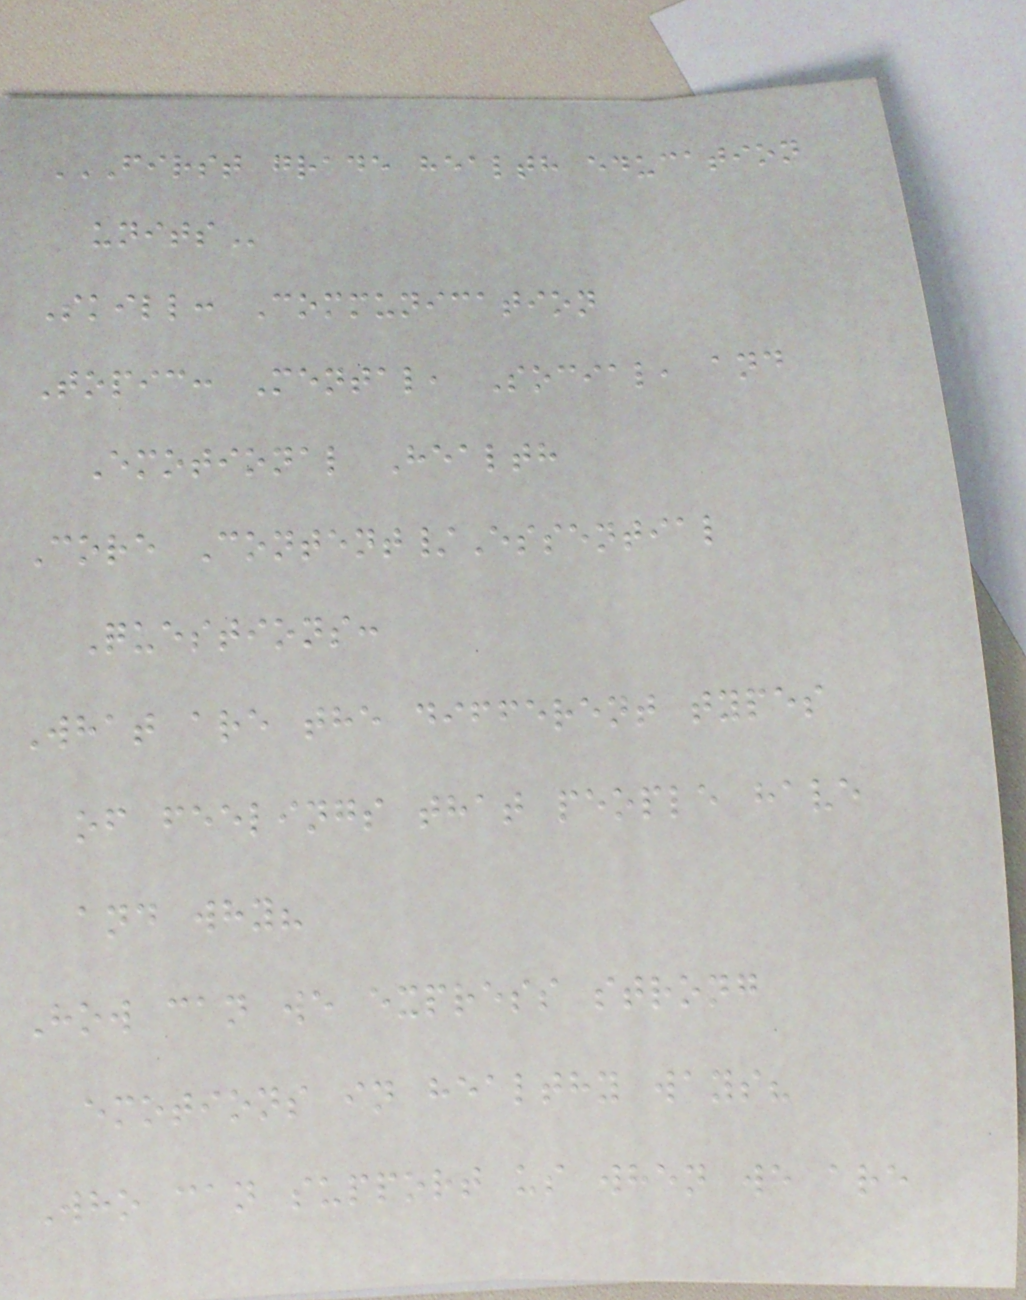FIRST GRADE HEALTH EDUCATION
UNITS
Skill: Communication
Topic: Mental, Social, and
Emotional Health
Core Content/Essential
Questions:
What are the different types
of feelings that people have
and why?
How can we express strong
emotions in healthy ways?
Who can support us when we are
